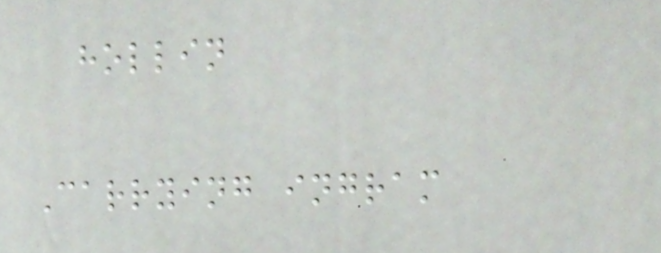hollin
Carrying ingram
